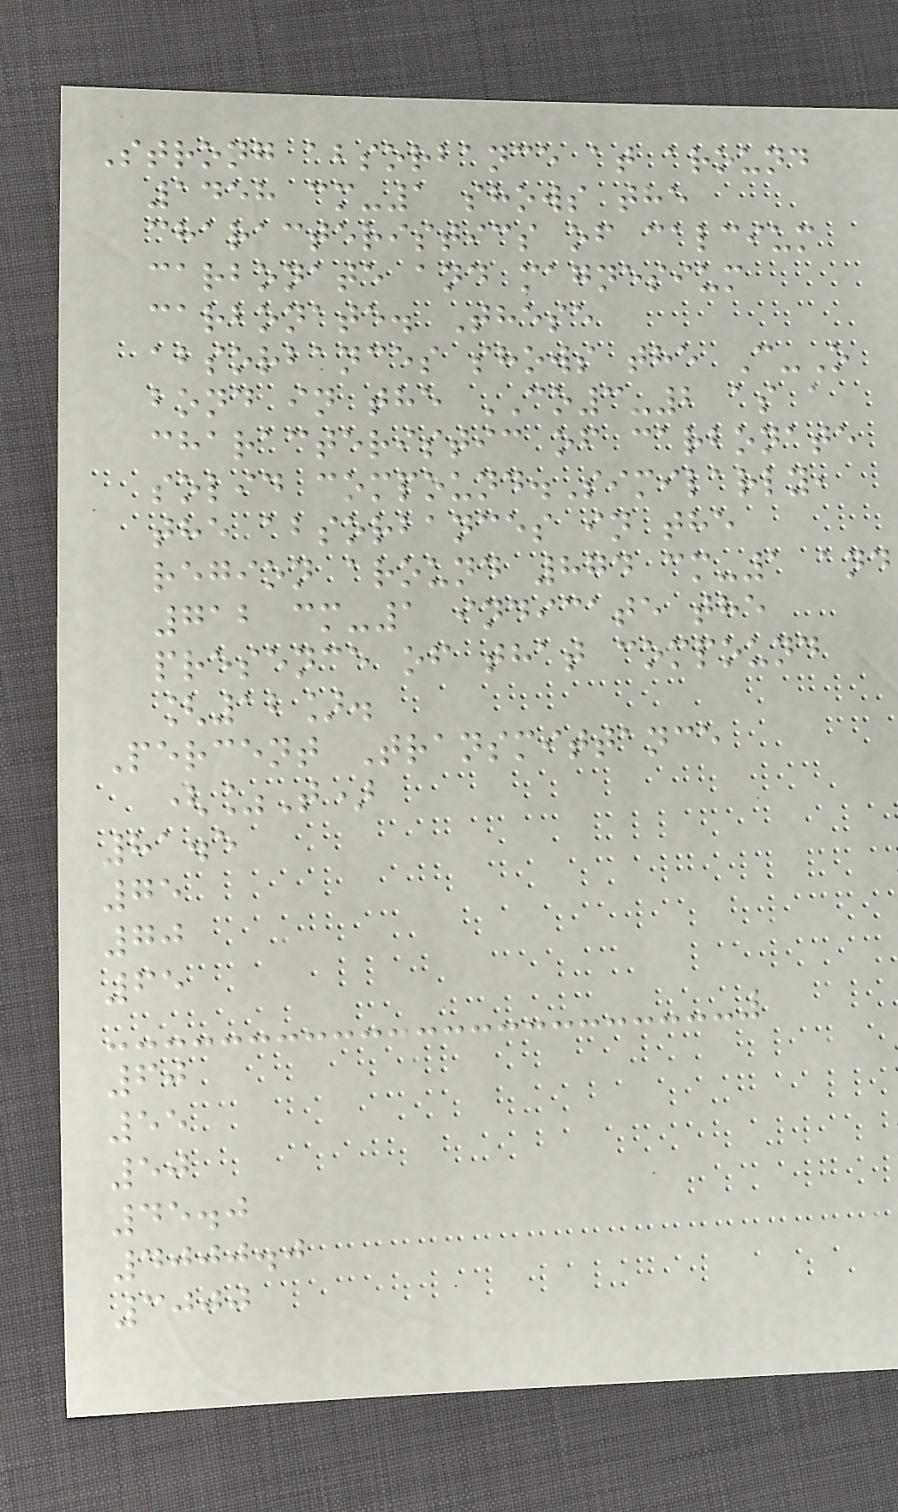Strong absorbance at around
1458 cm-1 shows the
characteristics of calcium
carbonate and magnesium
carbonate. These
absorbances shows the C-O
bond in the CO3-2 as a
characteristic of carbonate
solid compound.Similarly,
the absorbances in the
region around 874 cm-1 and
712 cm-1 indicate the
presence of that compound
[12].
Percent Transmittance
(%T)
81.5
75
70
65
60
55
50
45.0
4000.0
3000
